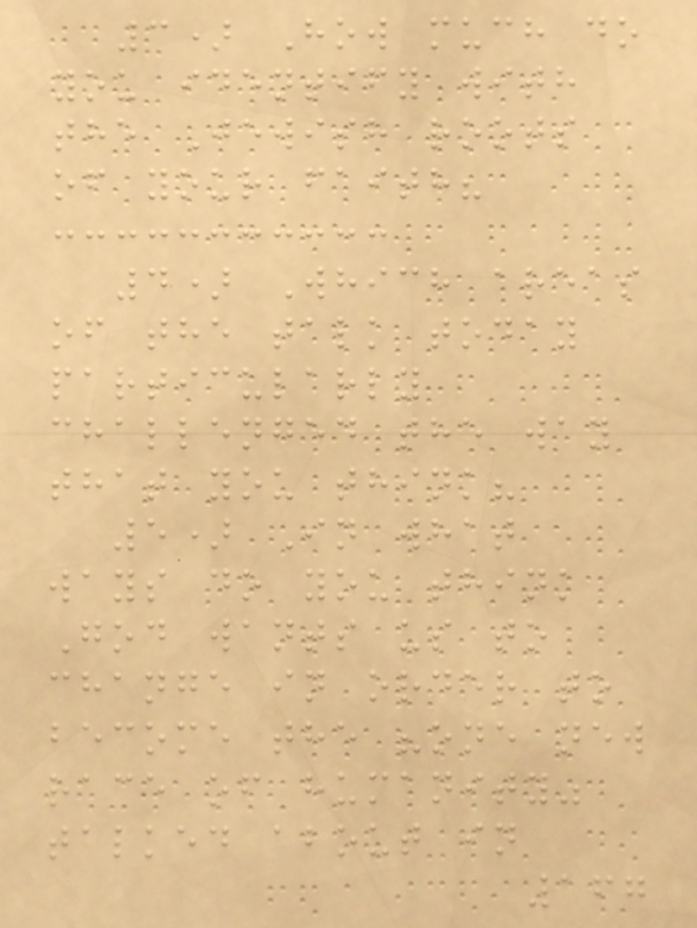3) How much do
you identify with
the Jewish roots
of your faith?
4) Which areas
of the talk today
particularly
challenged the way
that you think?
5) In what
ways do you think
God wants us to
change in order to
become the "one new
race of humanity"
talked about in
167
